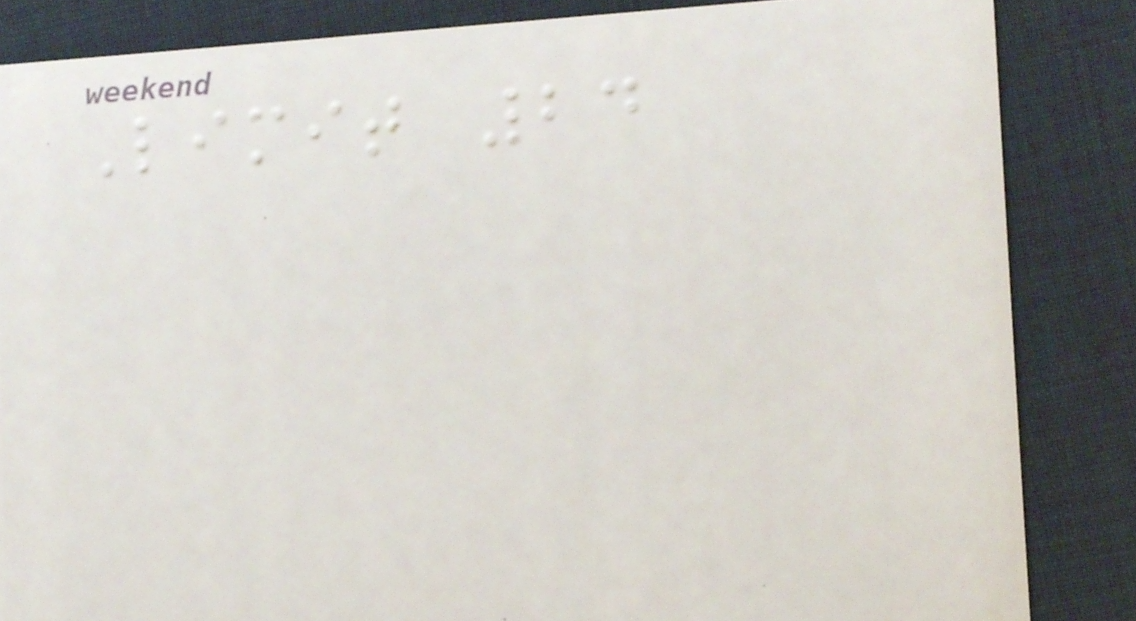Limit 24
